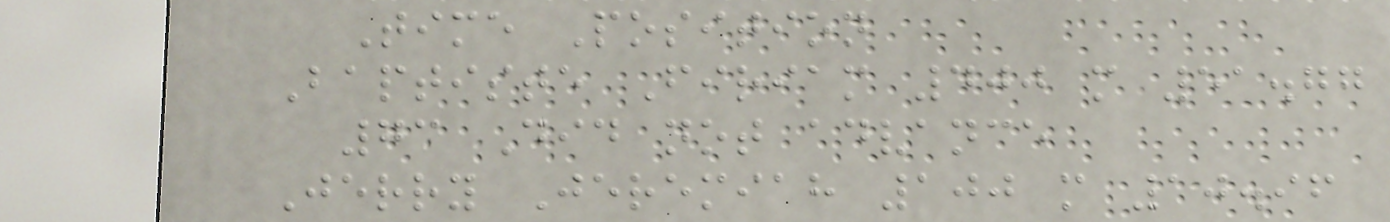Time Position
Baptiste Firiam 400 m 51.77
73 Did not advance
Jerry Jeremiah 100 m 10.96
